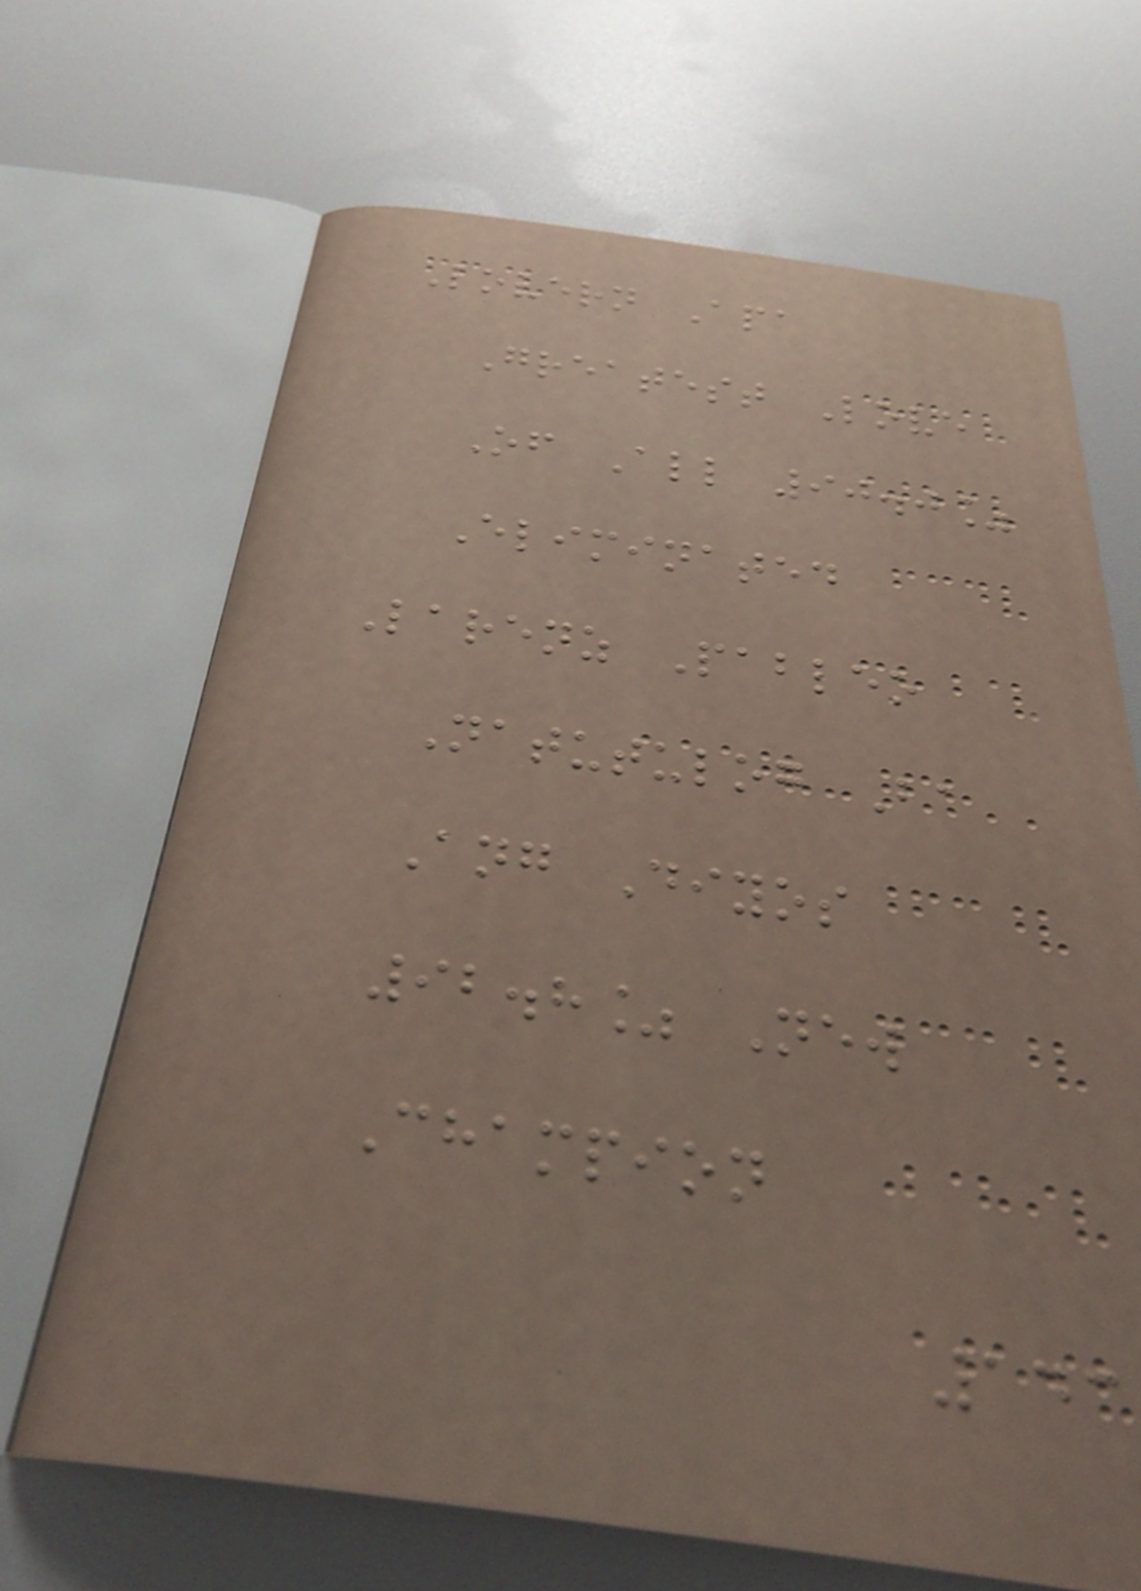Lovern Apa
Greatest Love
Of All 90.0%
Eliminated
Larenz Pableo
Natutulog Ba
Ang Diyos
92.8% New
Champion
143
